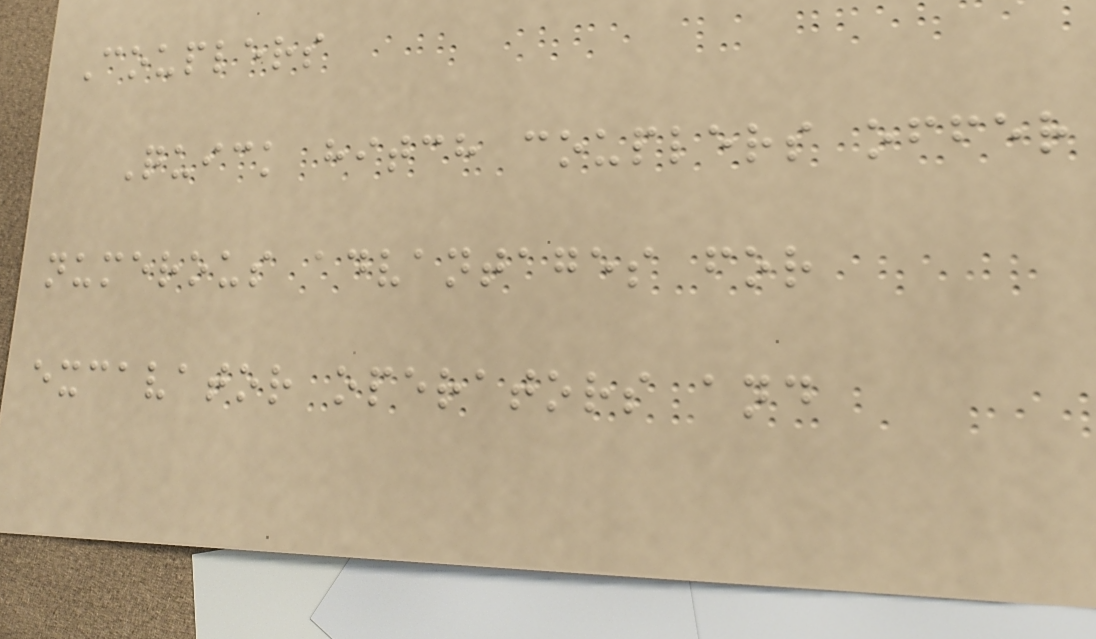Couplers
Quick hitch couplers offer
numerous advantages for
excavator operators and
